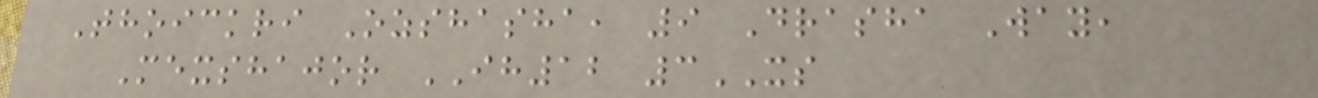Thoickri Ozshasha, 9 Drasha Way,
Mexshajor IH12 3XS
